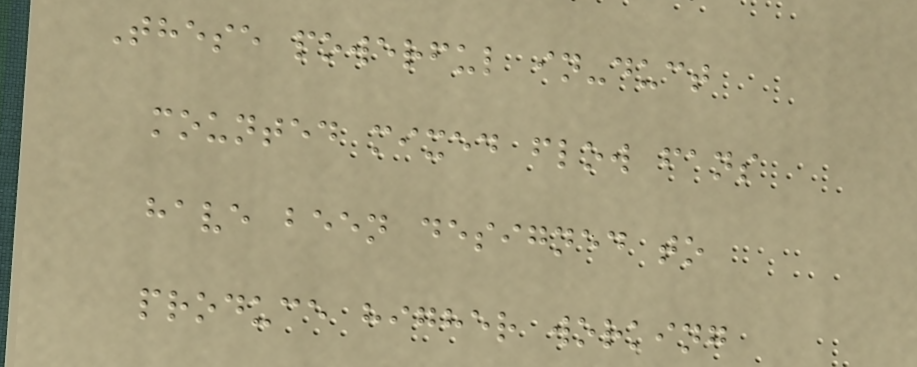These powerful in-duct
mounted mixed flow fans
have been designed to
produce higher working
